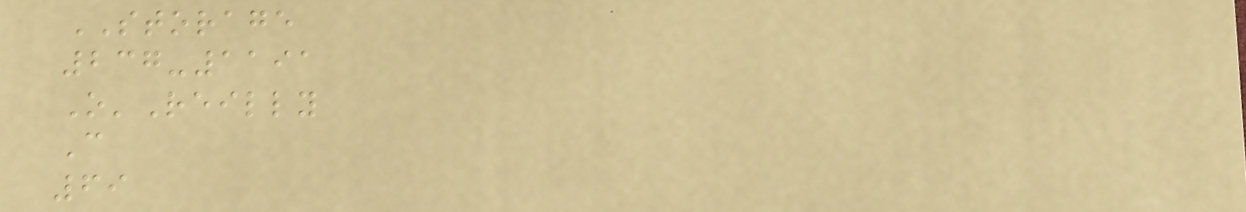STORAGE
237-1191
O'Reilly
C
69
